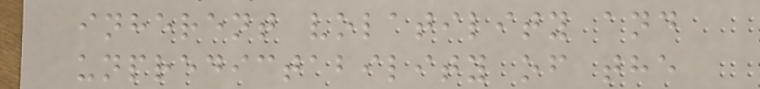inherent volatility and
unpredictability of the
